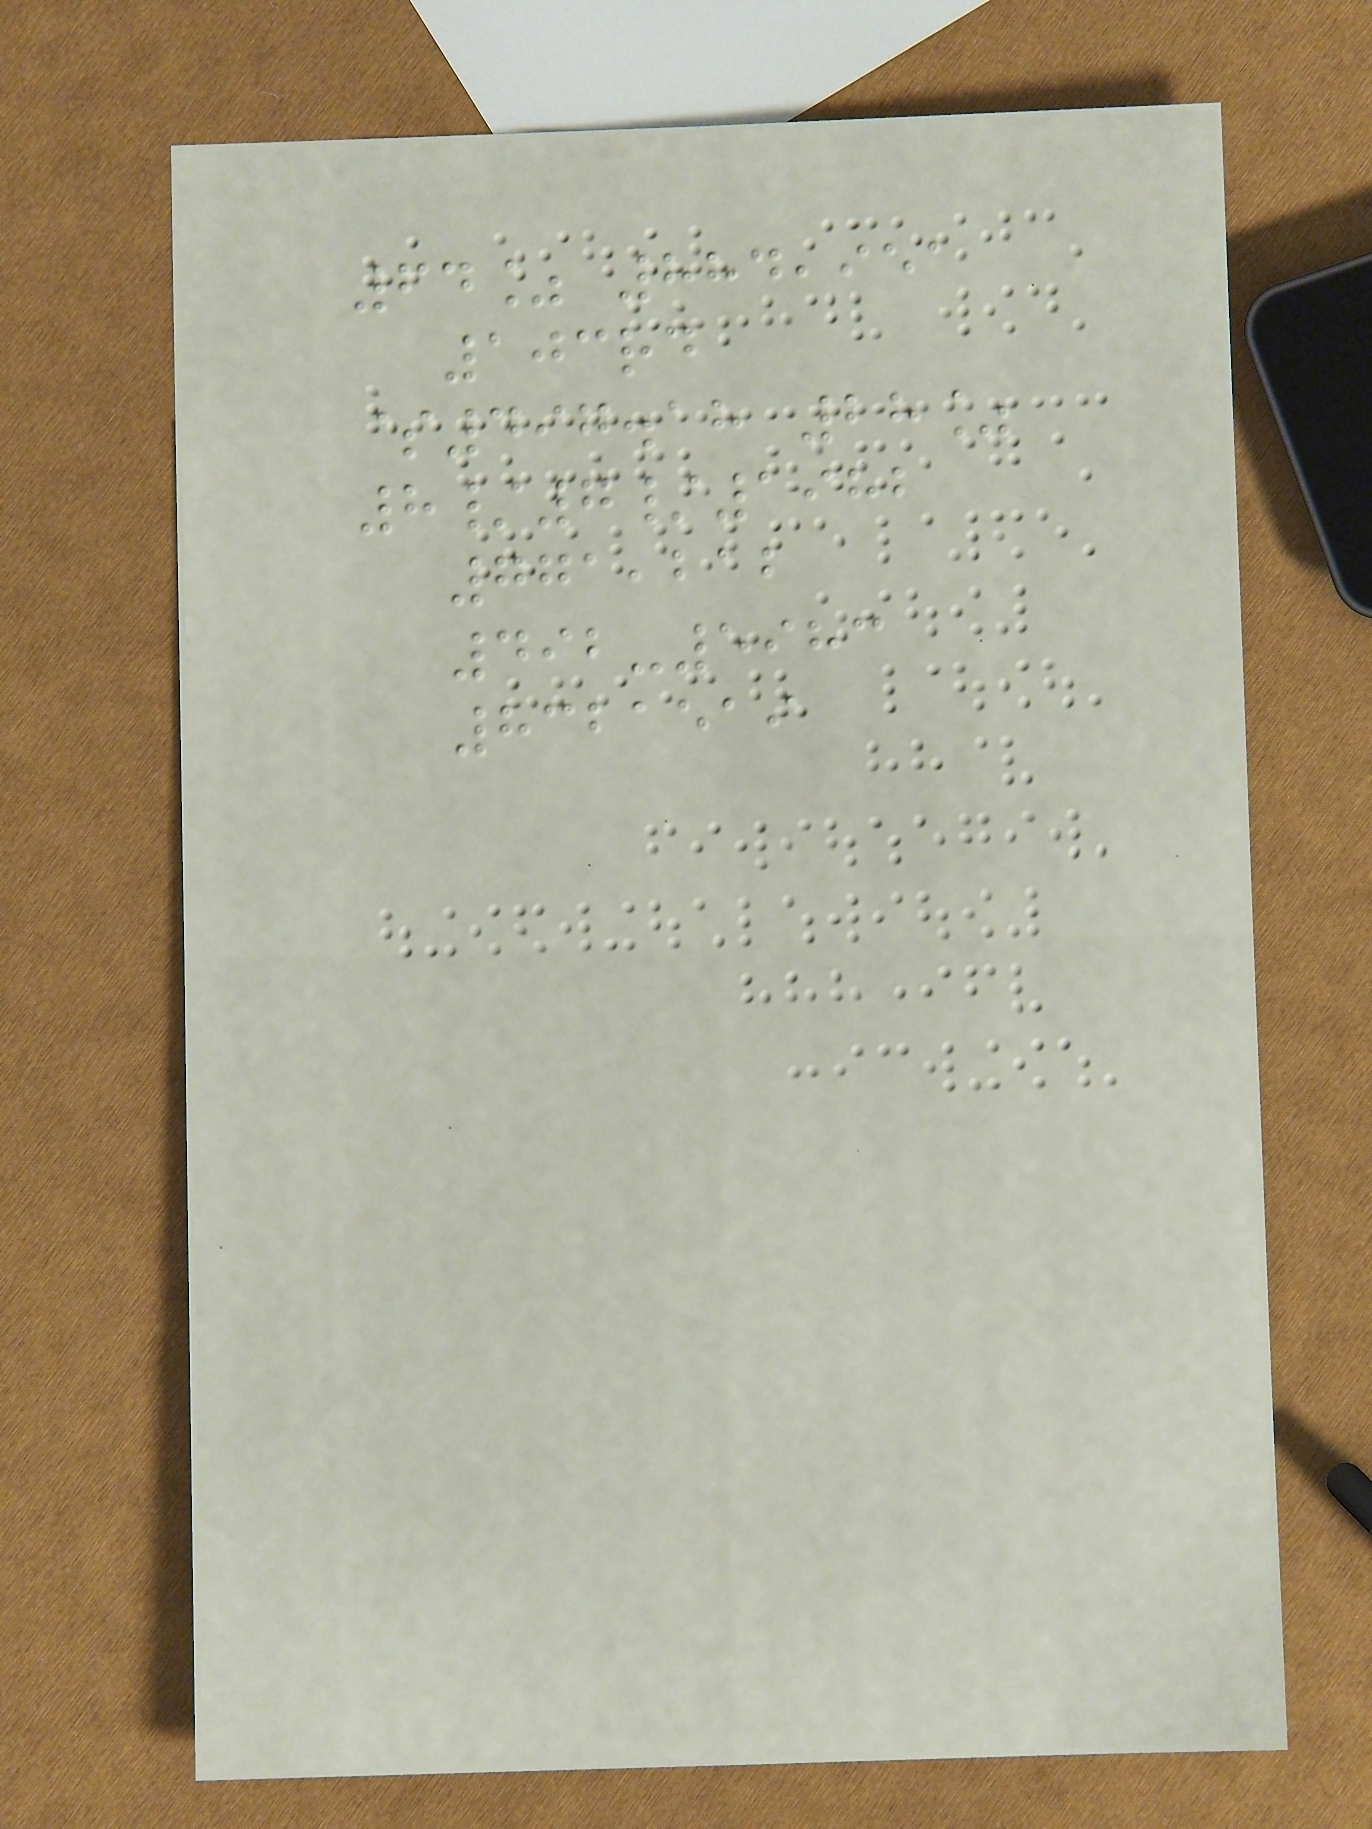64% 884,951
103rd
$497.18 28%
8/7/1982
771,212
492-5983
8321519
